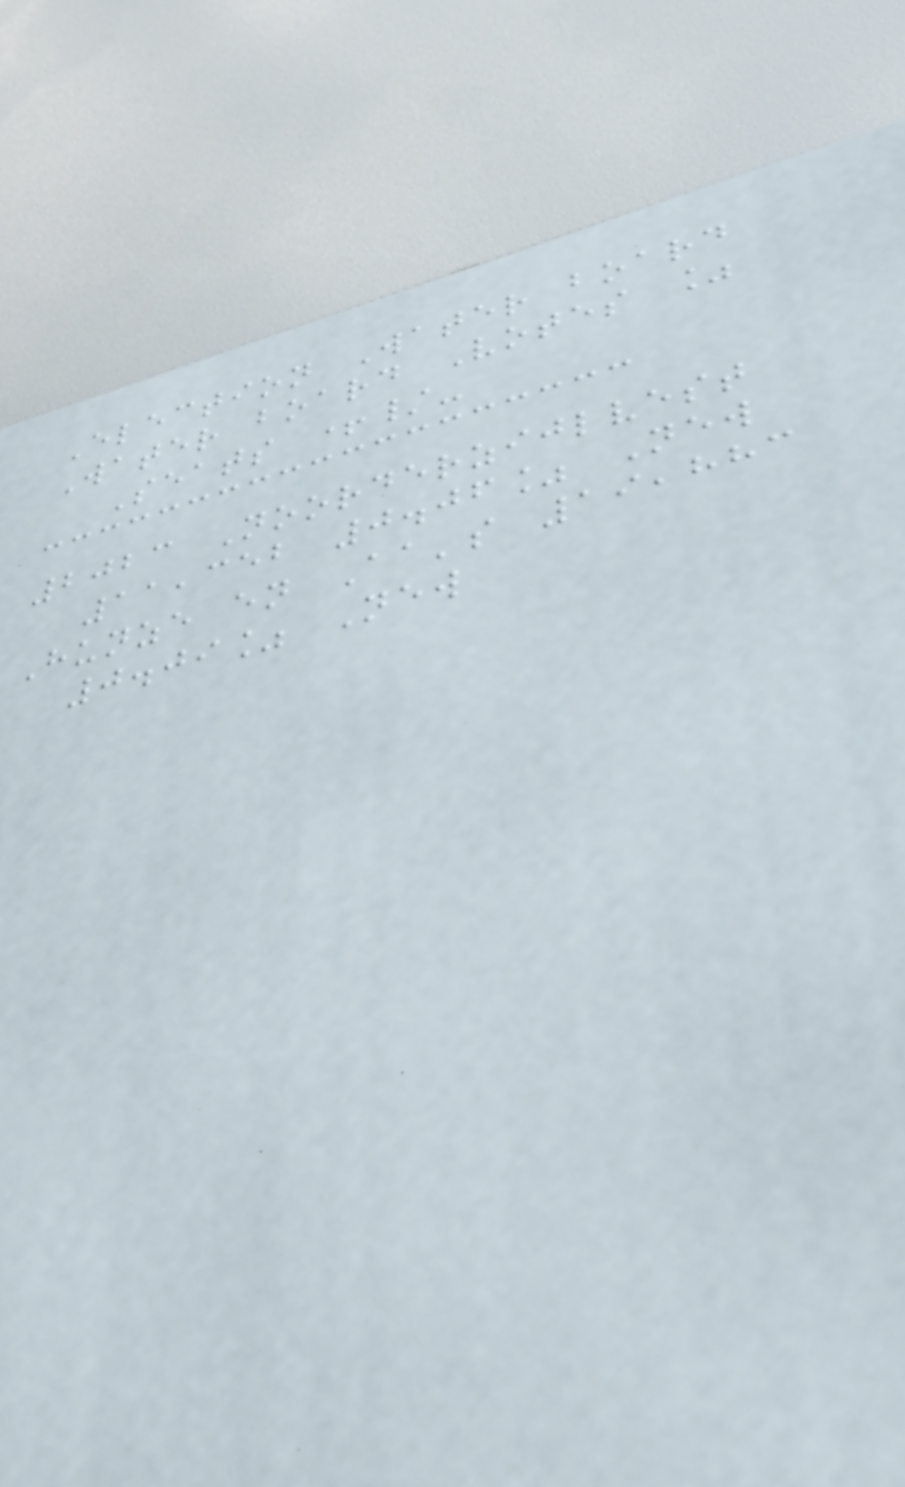Election Water board
Water board Votes %
Seats +/-
2023 Noorderzijlvest
11,352 0.06% New
Hunze en Aa's 19,883
0.09% New
